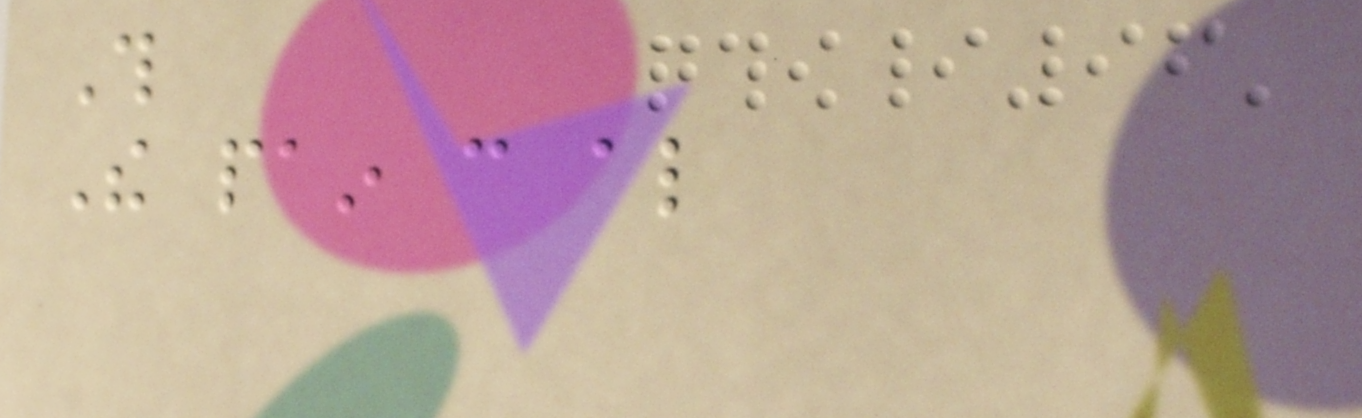This
The pain can also
